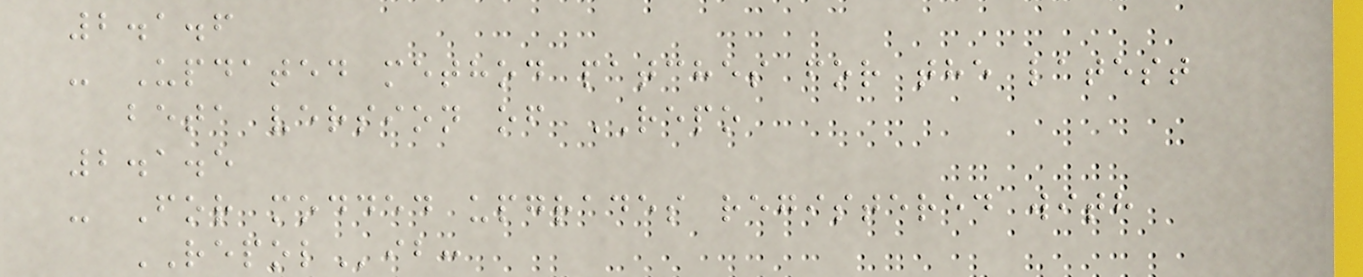2.1.6
- Updated method patches for the latest
beta version of REPO
2.1.5
- For modded upgrades registered with
REPOLib:
